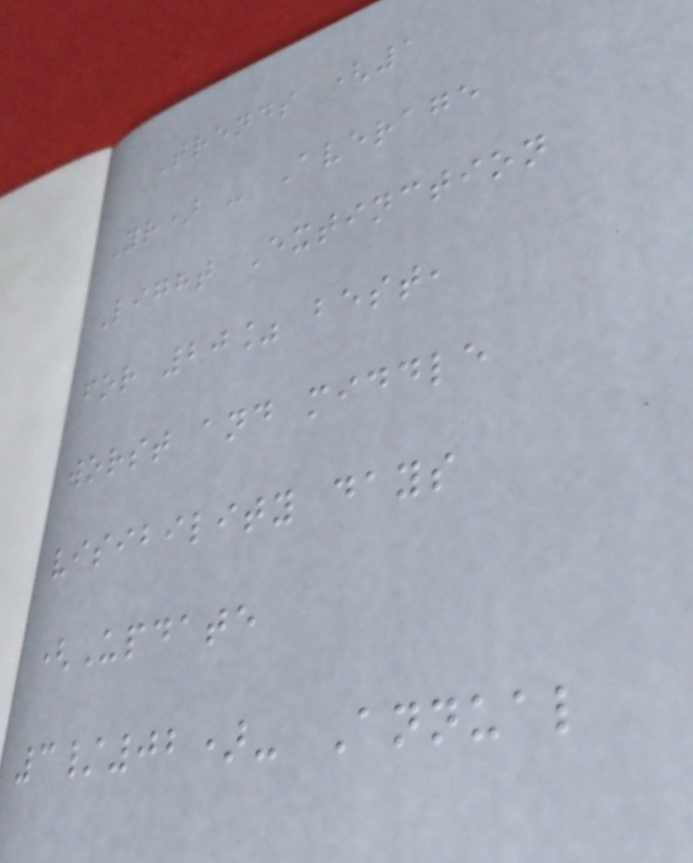Trends (1
Yr) - Average
Light Extinction
for 20% best,
worst and middle
visibility days
(Update
3/02)- Annual
